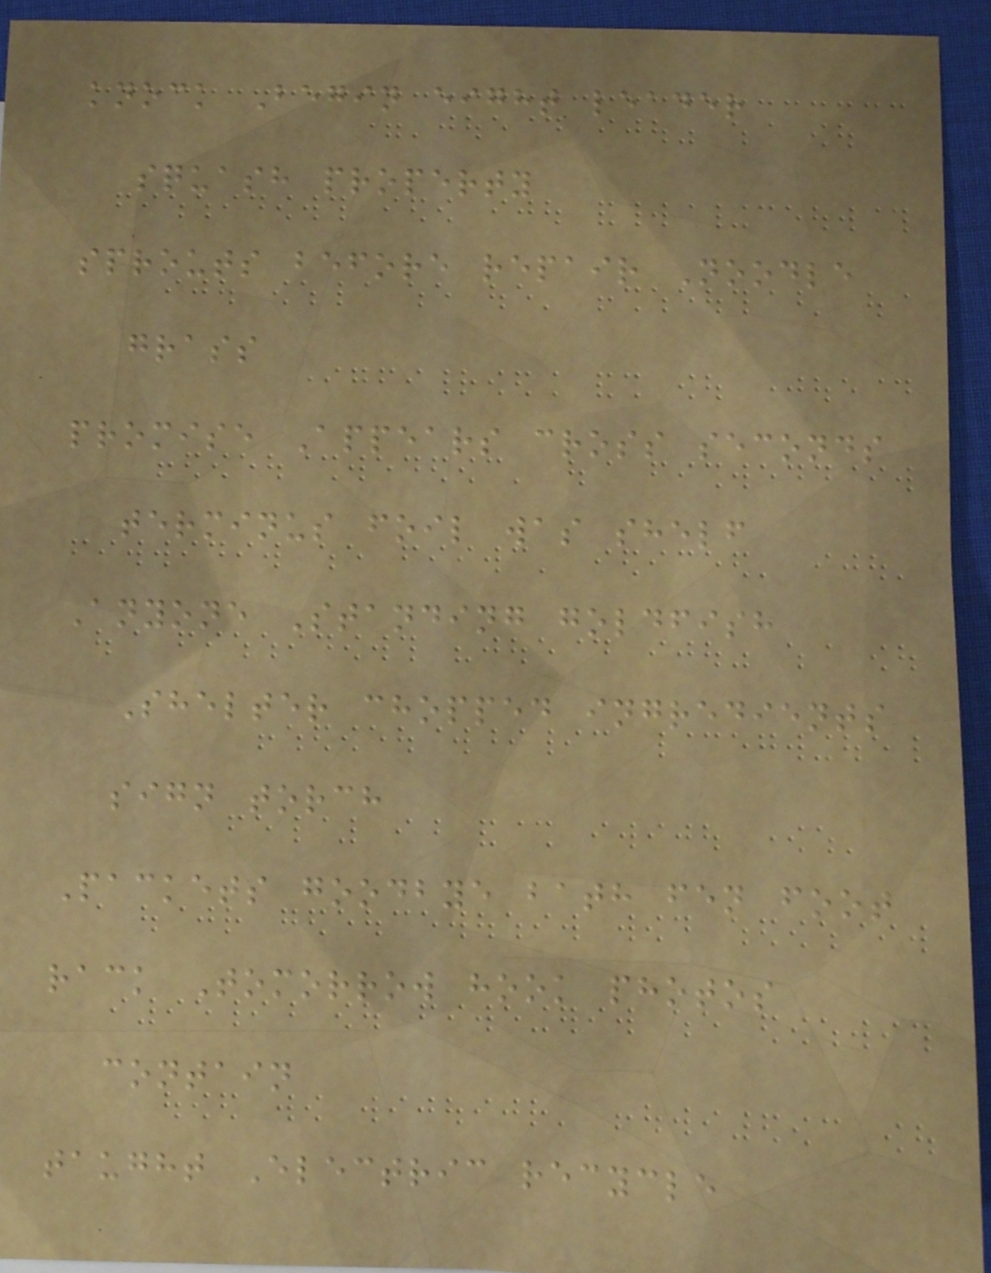knock Begin eight leader
squash property
sprouts before repair Noodle
grass
promise Appears cross seconds
terminus foil was shelf
Anyone Standing goldfish
Shelter chopped ingredients
sign torch
Packets goodbye bath fen foot
rack Tomorrow hook photos
contain
taught Electric recycle
